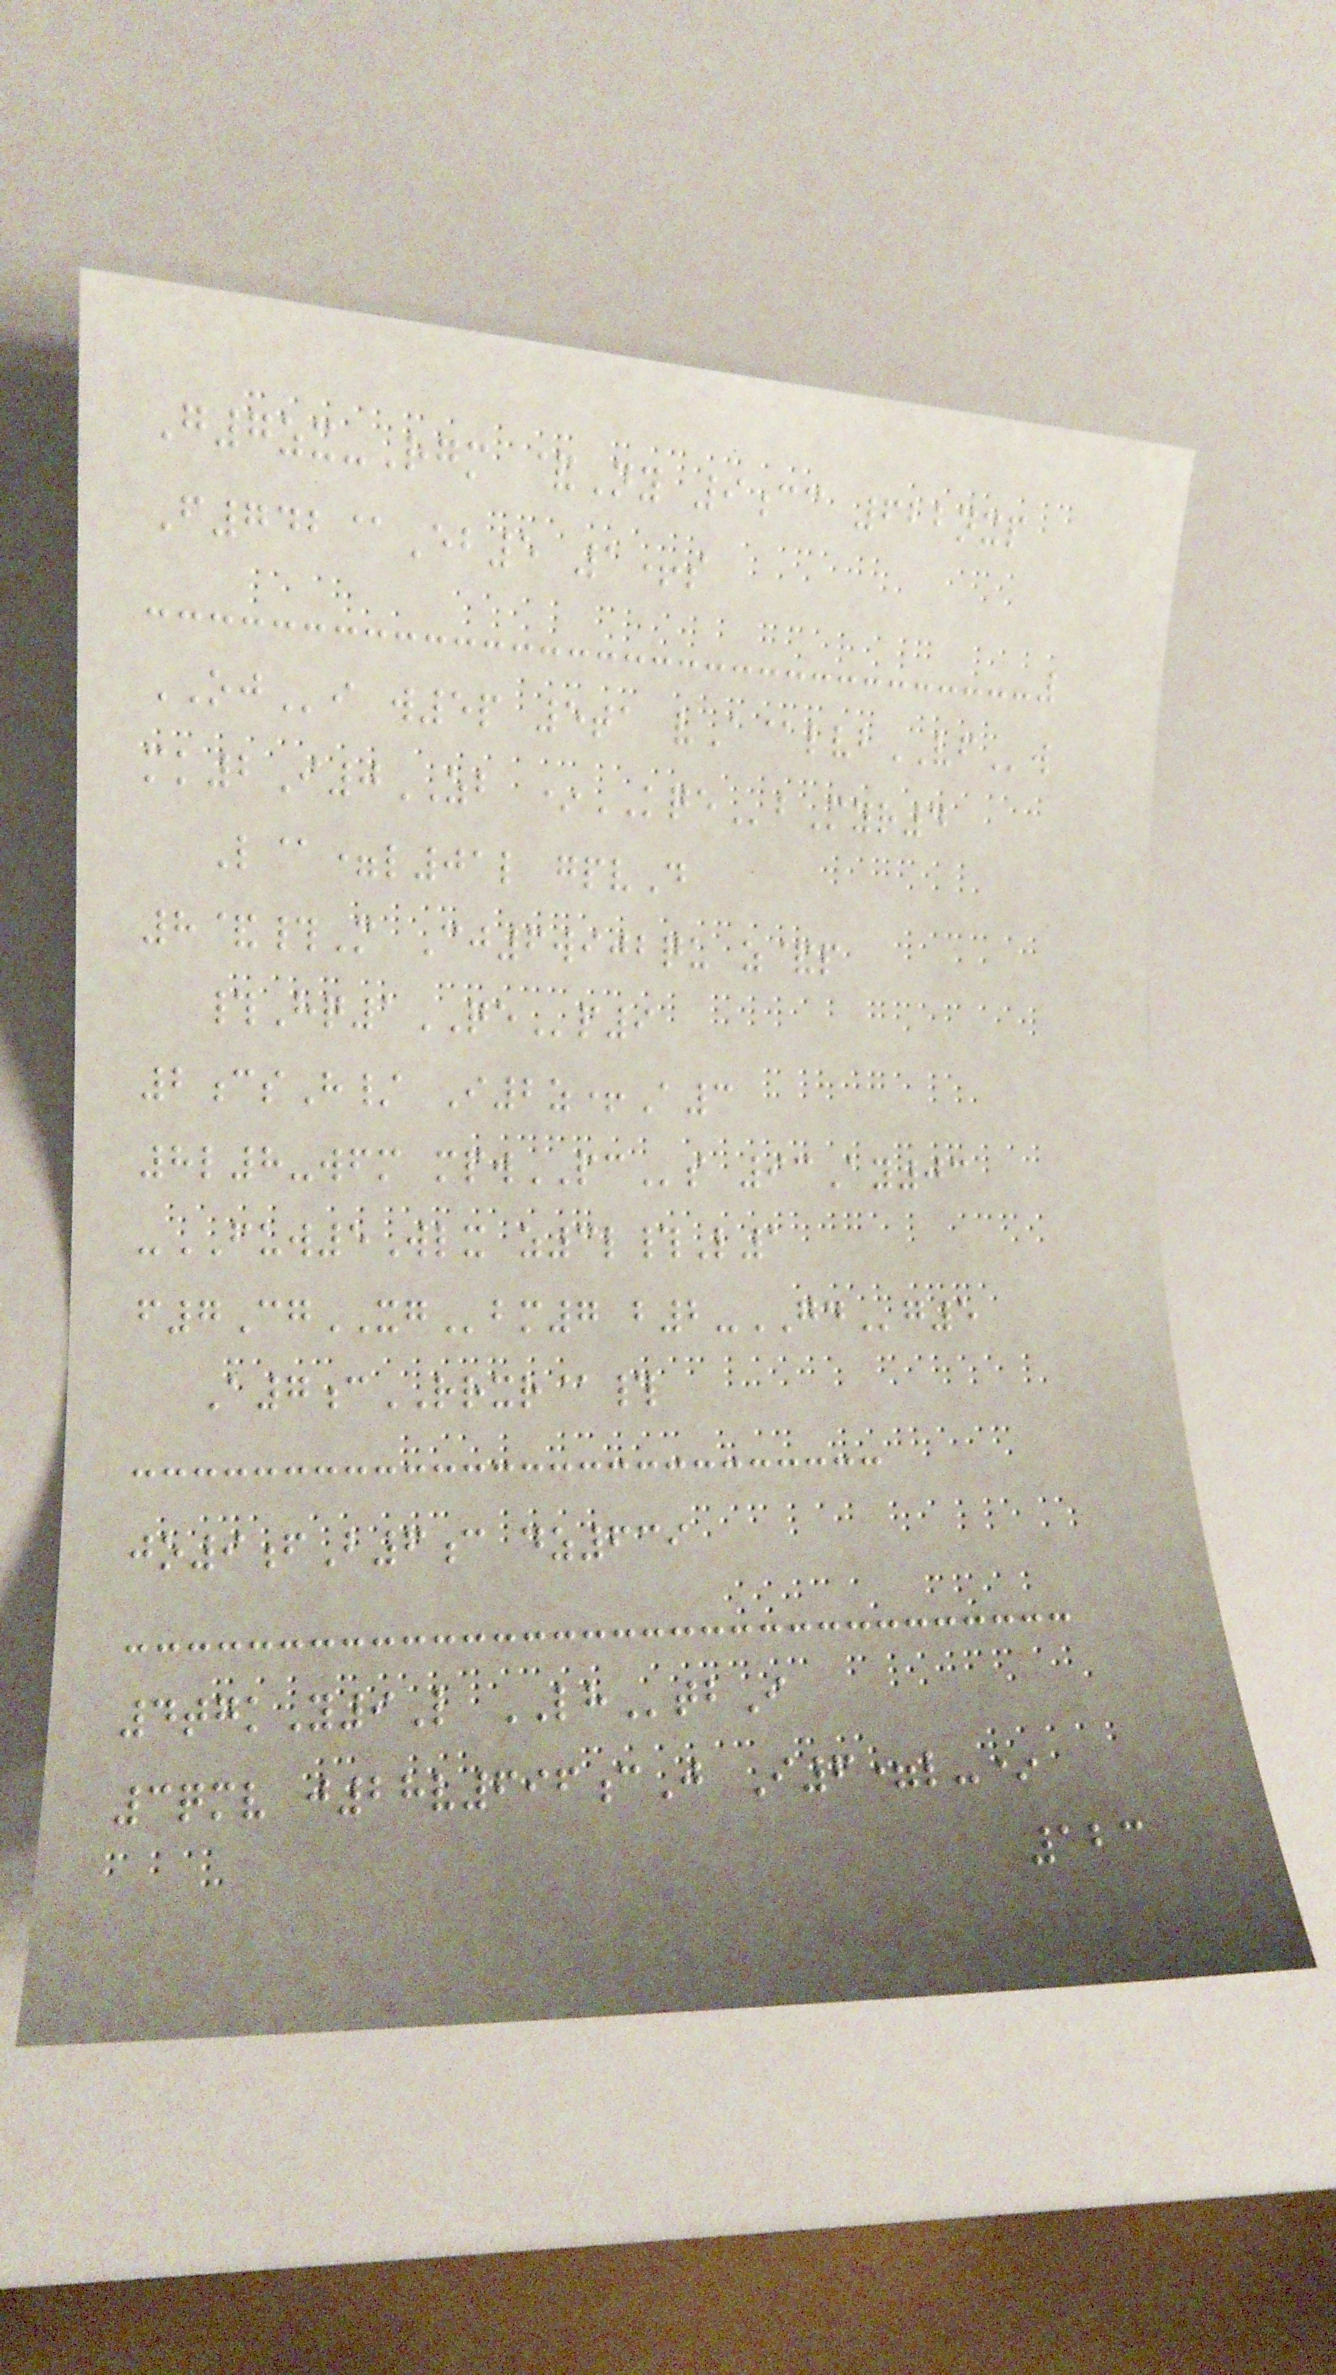G7zx-Rgm &Ny 9cc 622nxp
F742@Eb5 1+s
OJi w5p 5ta vA@lvbVFw
mk2I0ZB *KQEbMyr4
L@=l01l gpvD
8&#M Cj6wijbqu z&p
#Hq1QEp9
2csH/ I2z+A3
8l8-wfm mpwPCs 93Ay03
-FUW5Wlx z3l#L1
f7CgXGbm7 b2-GDg5
A7cRRXR@#
jo9fB6c dz639
4tgkY9L LHtbI
3qmv j28v696cJ I6=l-*
123
